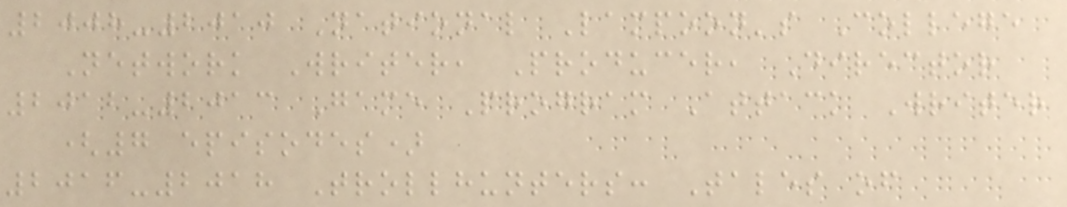2008-2010 National Lampoon's College
Network Writer, Producer, Director
2012-2013 Game Program Attack Writer
(7 episodes)
2016-2018 Trollhunters: Tales of
